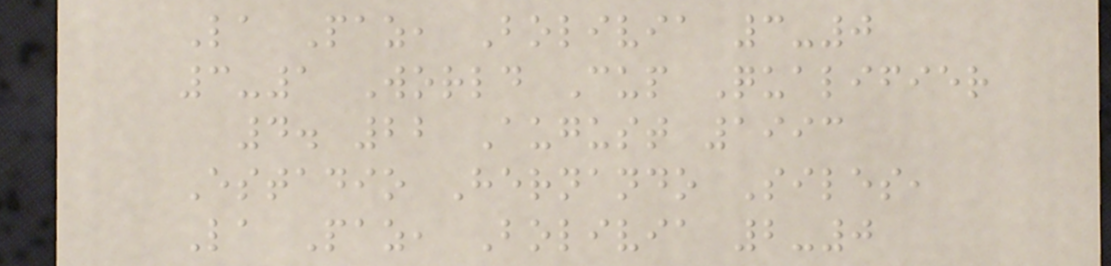La Paz, Bolivia 3-0
3-1 World Cup Qualifier
4. 22 August 1993
Estadio Hernando Siles,
La Paz, Bolivia 2-0
